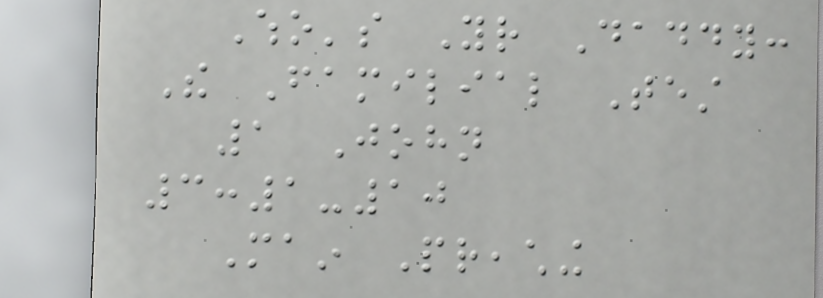Who's Your Daddy:
The Familial Test
1 John
3:1-10
Main Preaching
